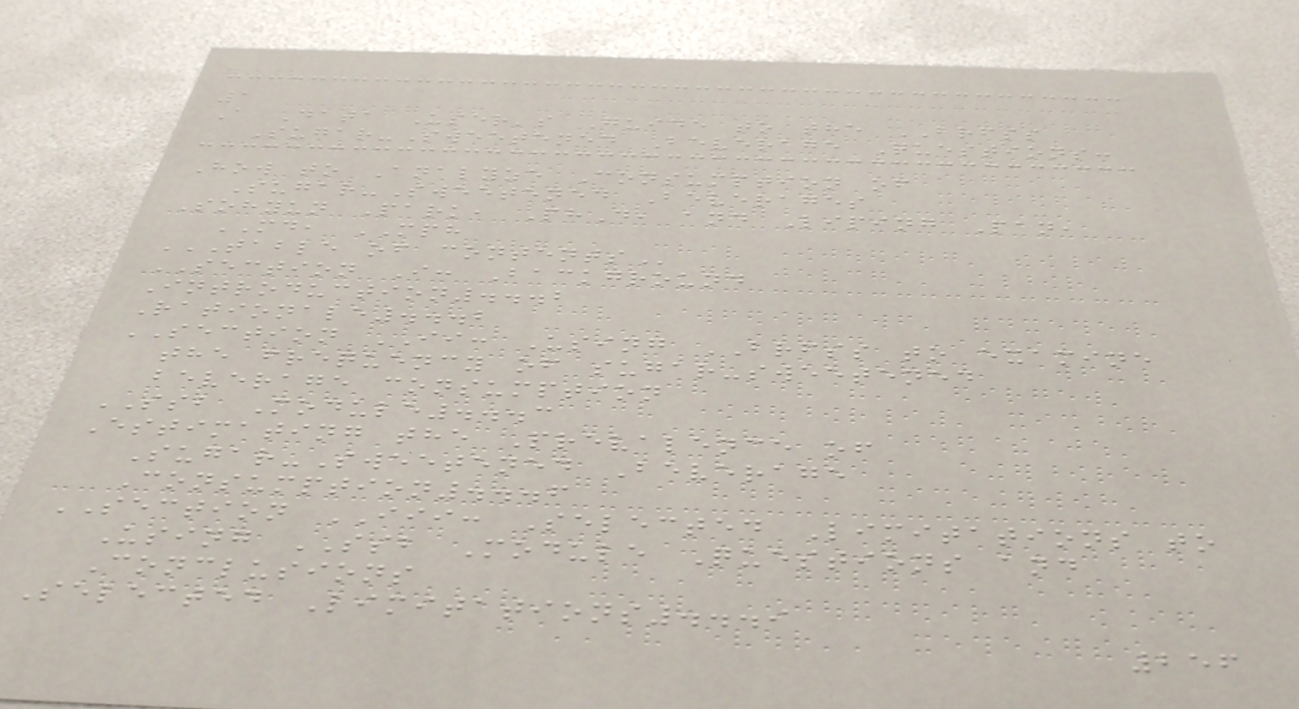1
A Data User's Guide to the BRFSS
Sugar-Sweetened Beverage Questions:
How to Analyze Consumption of
Sugar-Sweetened Beverages
Sohyun Park, PhD, and Liping Pan,
MD, MPH
TABLE OF CONTENTS
SECTION I: Background
Introduction...2
Rationale...2
SECTION II: Using BRFSS to examine
the frequency of sugar-sweetened
beverage consumption
SSB Module...3
Estimating the Prevalence of
Sugar-Sweetened Beverage
Consumption...6
SECTION III: Selected Limitations to
Using SSB Module Questions and
Conclusions
Selected Limitations...9
256
